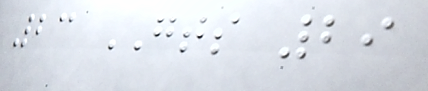23 GTS 29
